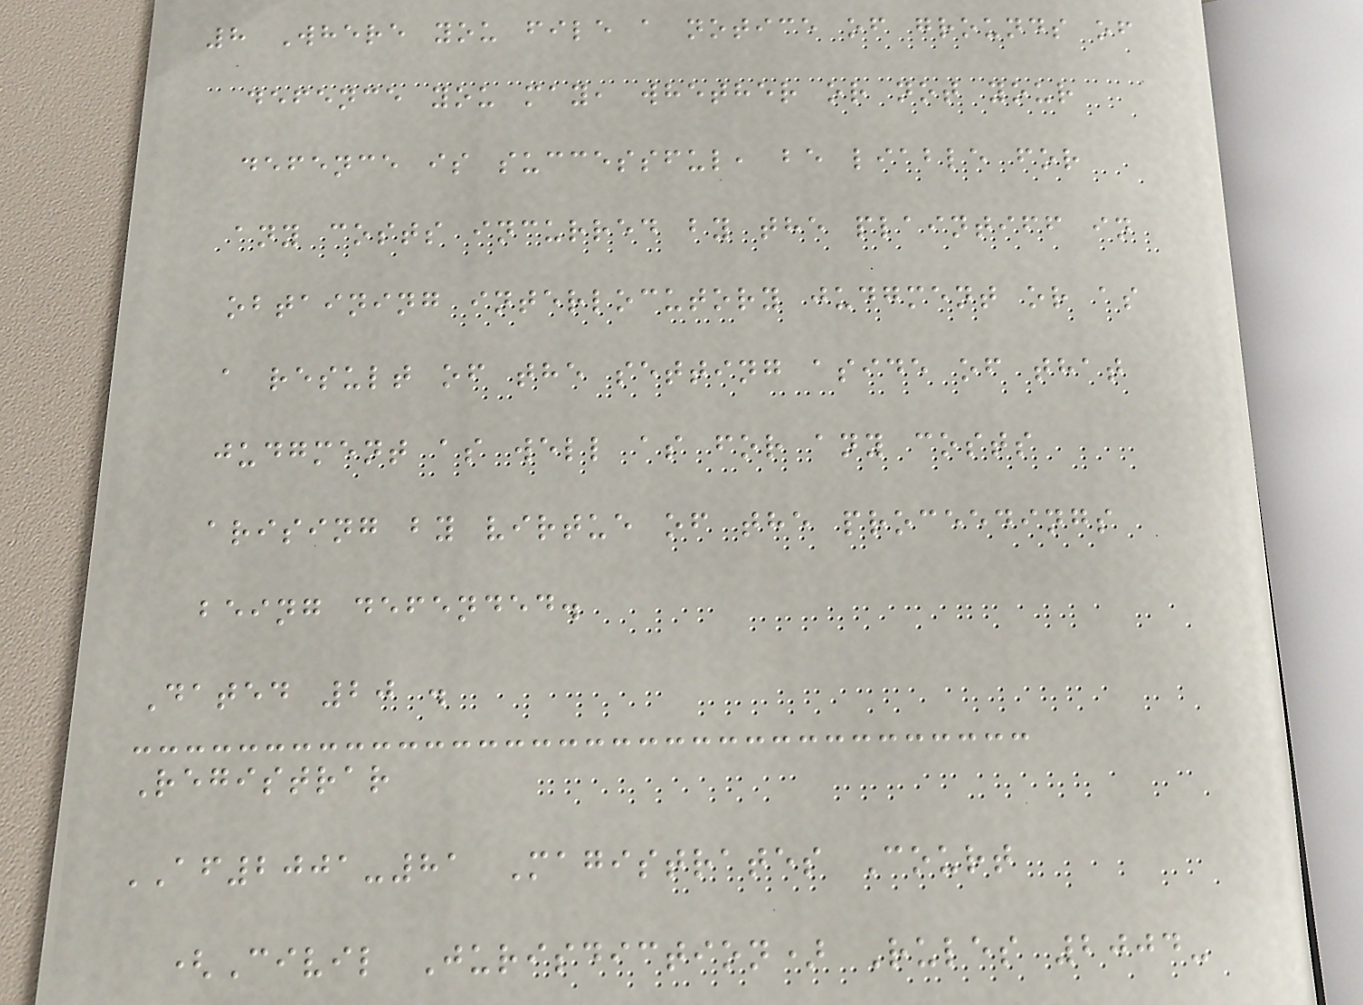8 Where you file a notice of grounds of
defence you may, whether or not your
defence is successful, be liable for
any costs incurred by the plaintiff in
obtaining interlocutory judgment or as
a result of the setting aside of that
judgment as well as for any costs
arising by virtue of the proceedings
being defended.
Dated 20 .
Registrar
AF2001-81 Magistrates Court
(Civil Jurisdiction) Rules 2004-
